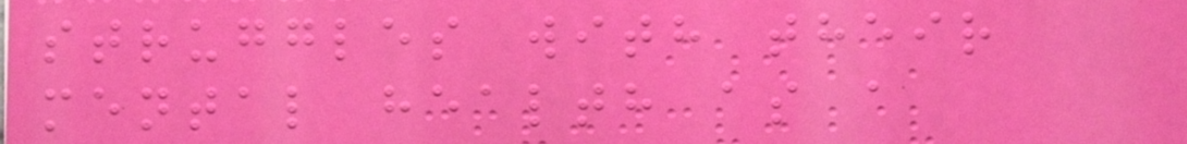struggles with their
mental health as a
